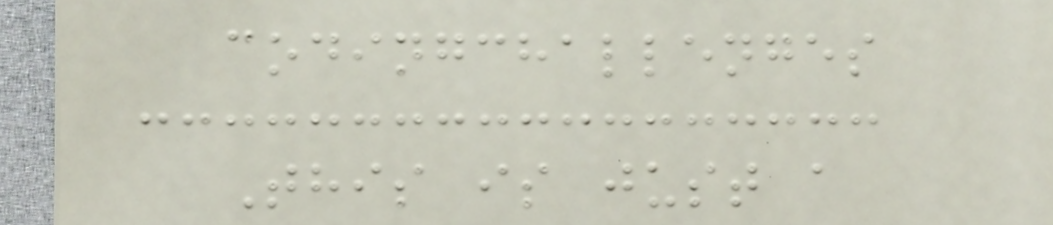codingchallenges
This is just a
